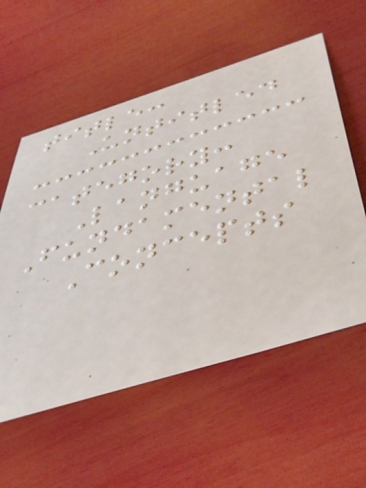title:
Untitled
category:
Language
Fundamental
Concepts
